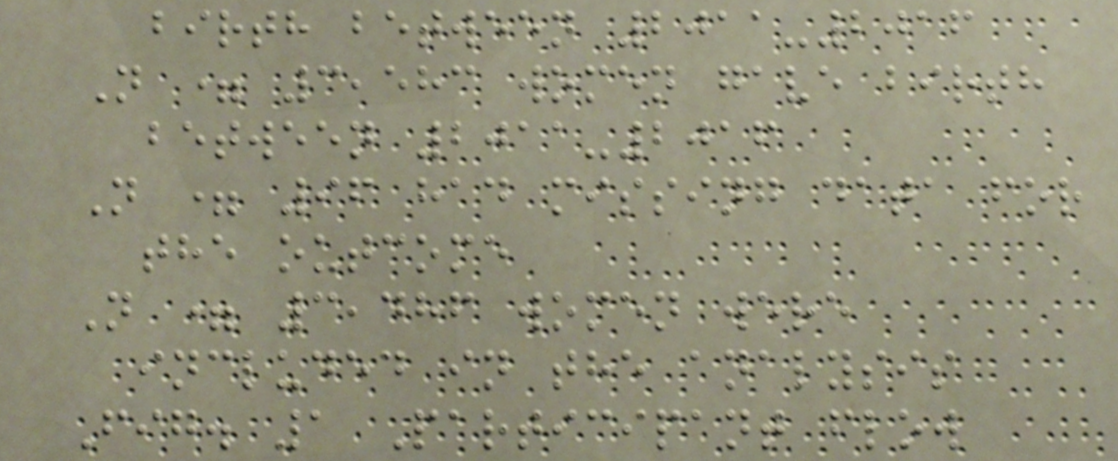birth between 2011-2016
N = 3,583 women gave birth
between 2011-2016
N = 96 had missing data for
the outcome
N = 3,486 women were
included in the analysis
Fig. 1 Participant flow
